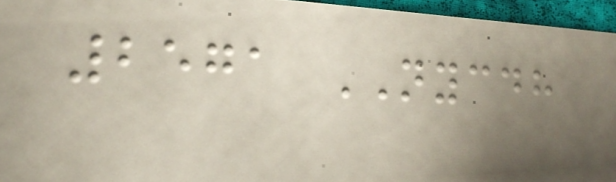2571 NYCDH
